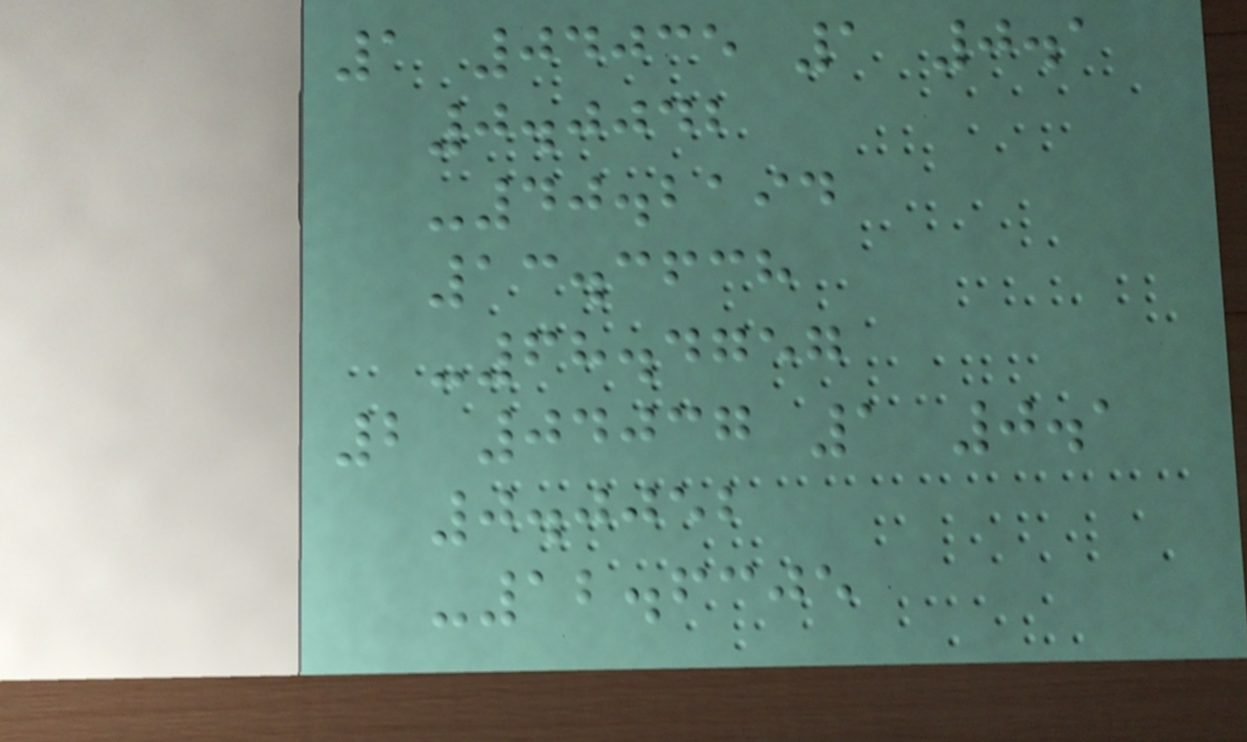1 04035 1 0.1
0.0042
-40.2194
13.3638
-68.4757
2 04037 1 0.1
0.0052
-12.6305
